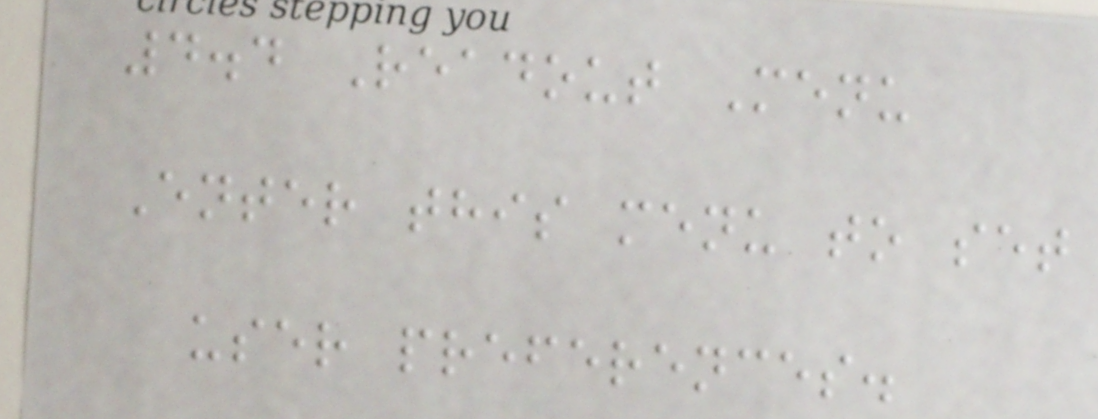4.4 Readout Menu
Enter this menu to set
user preferences.
